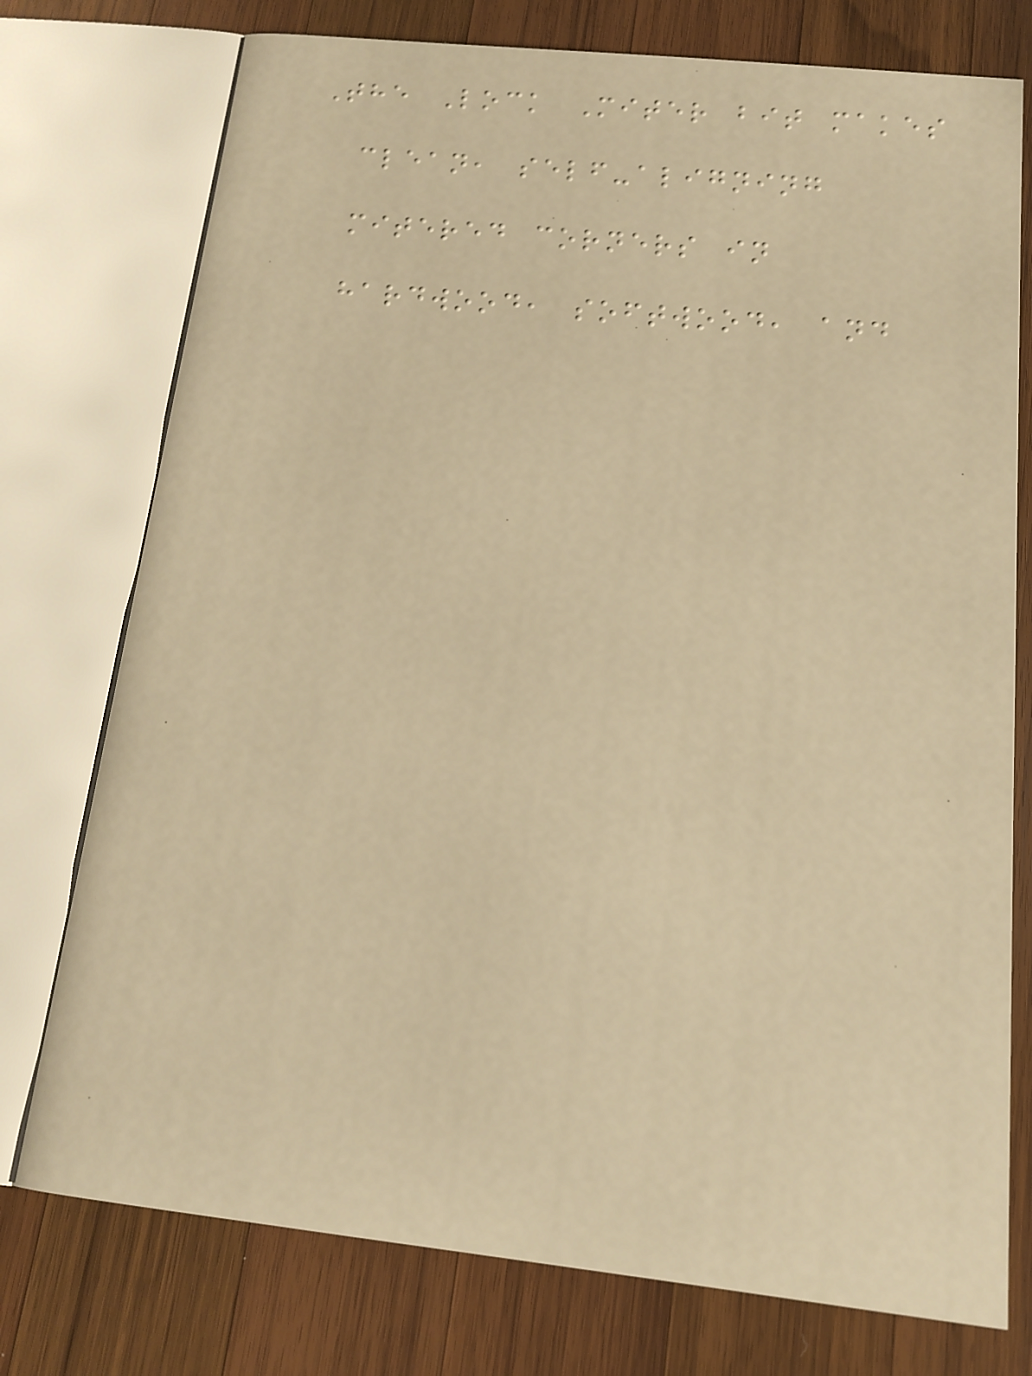The Lock Miter bit makes
clean, self-aligning
mitered corners in
hardwood, softwood, and
